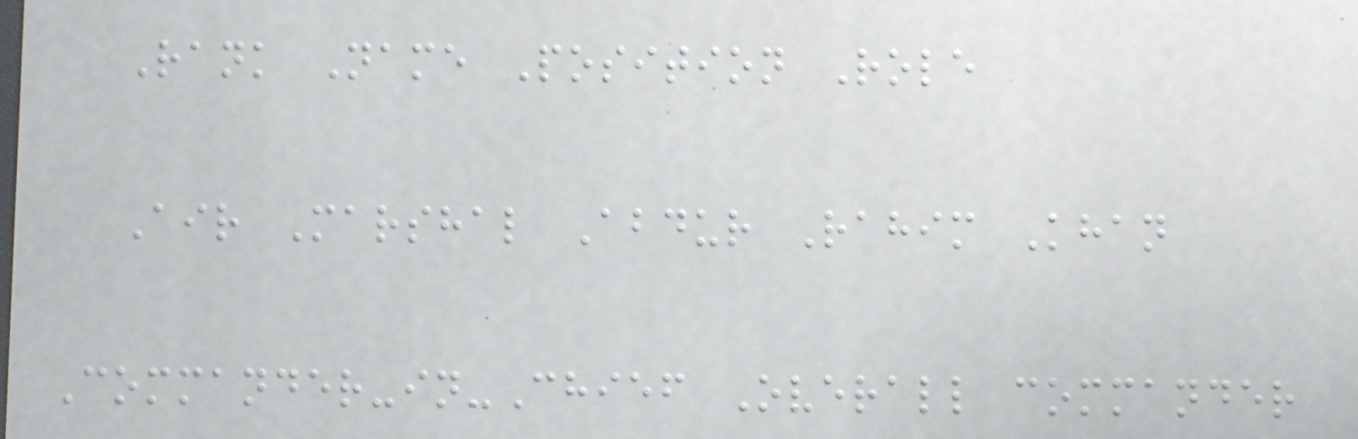Rank Name Position Role
Air Marshal Abdur Rahim Khan
Commander-in-Chief Overall commander
